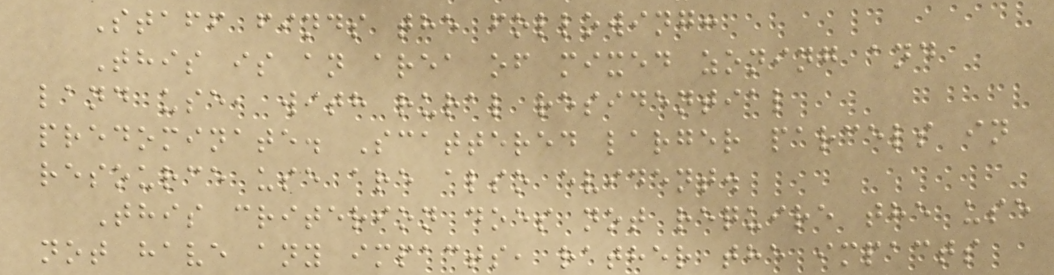Staff finds the following:
This is an area of mixed zoning and
land use, with rural residential
predominate. Scattered larger parcels in
resource use are also evident.
This criterion does not require the use
not have any impacts, rather the impacts
